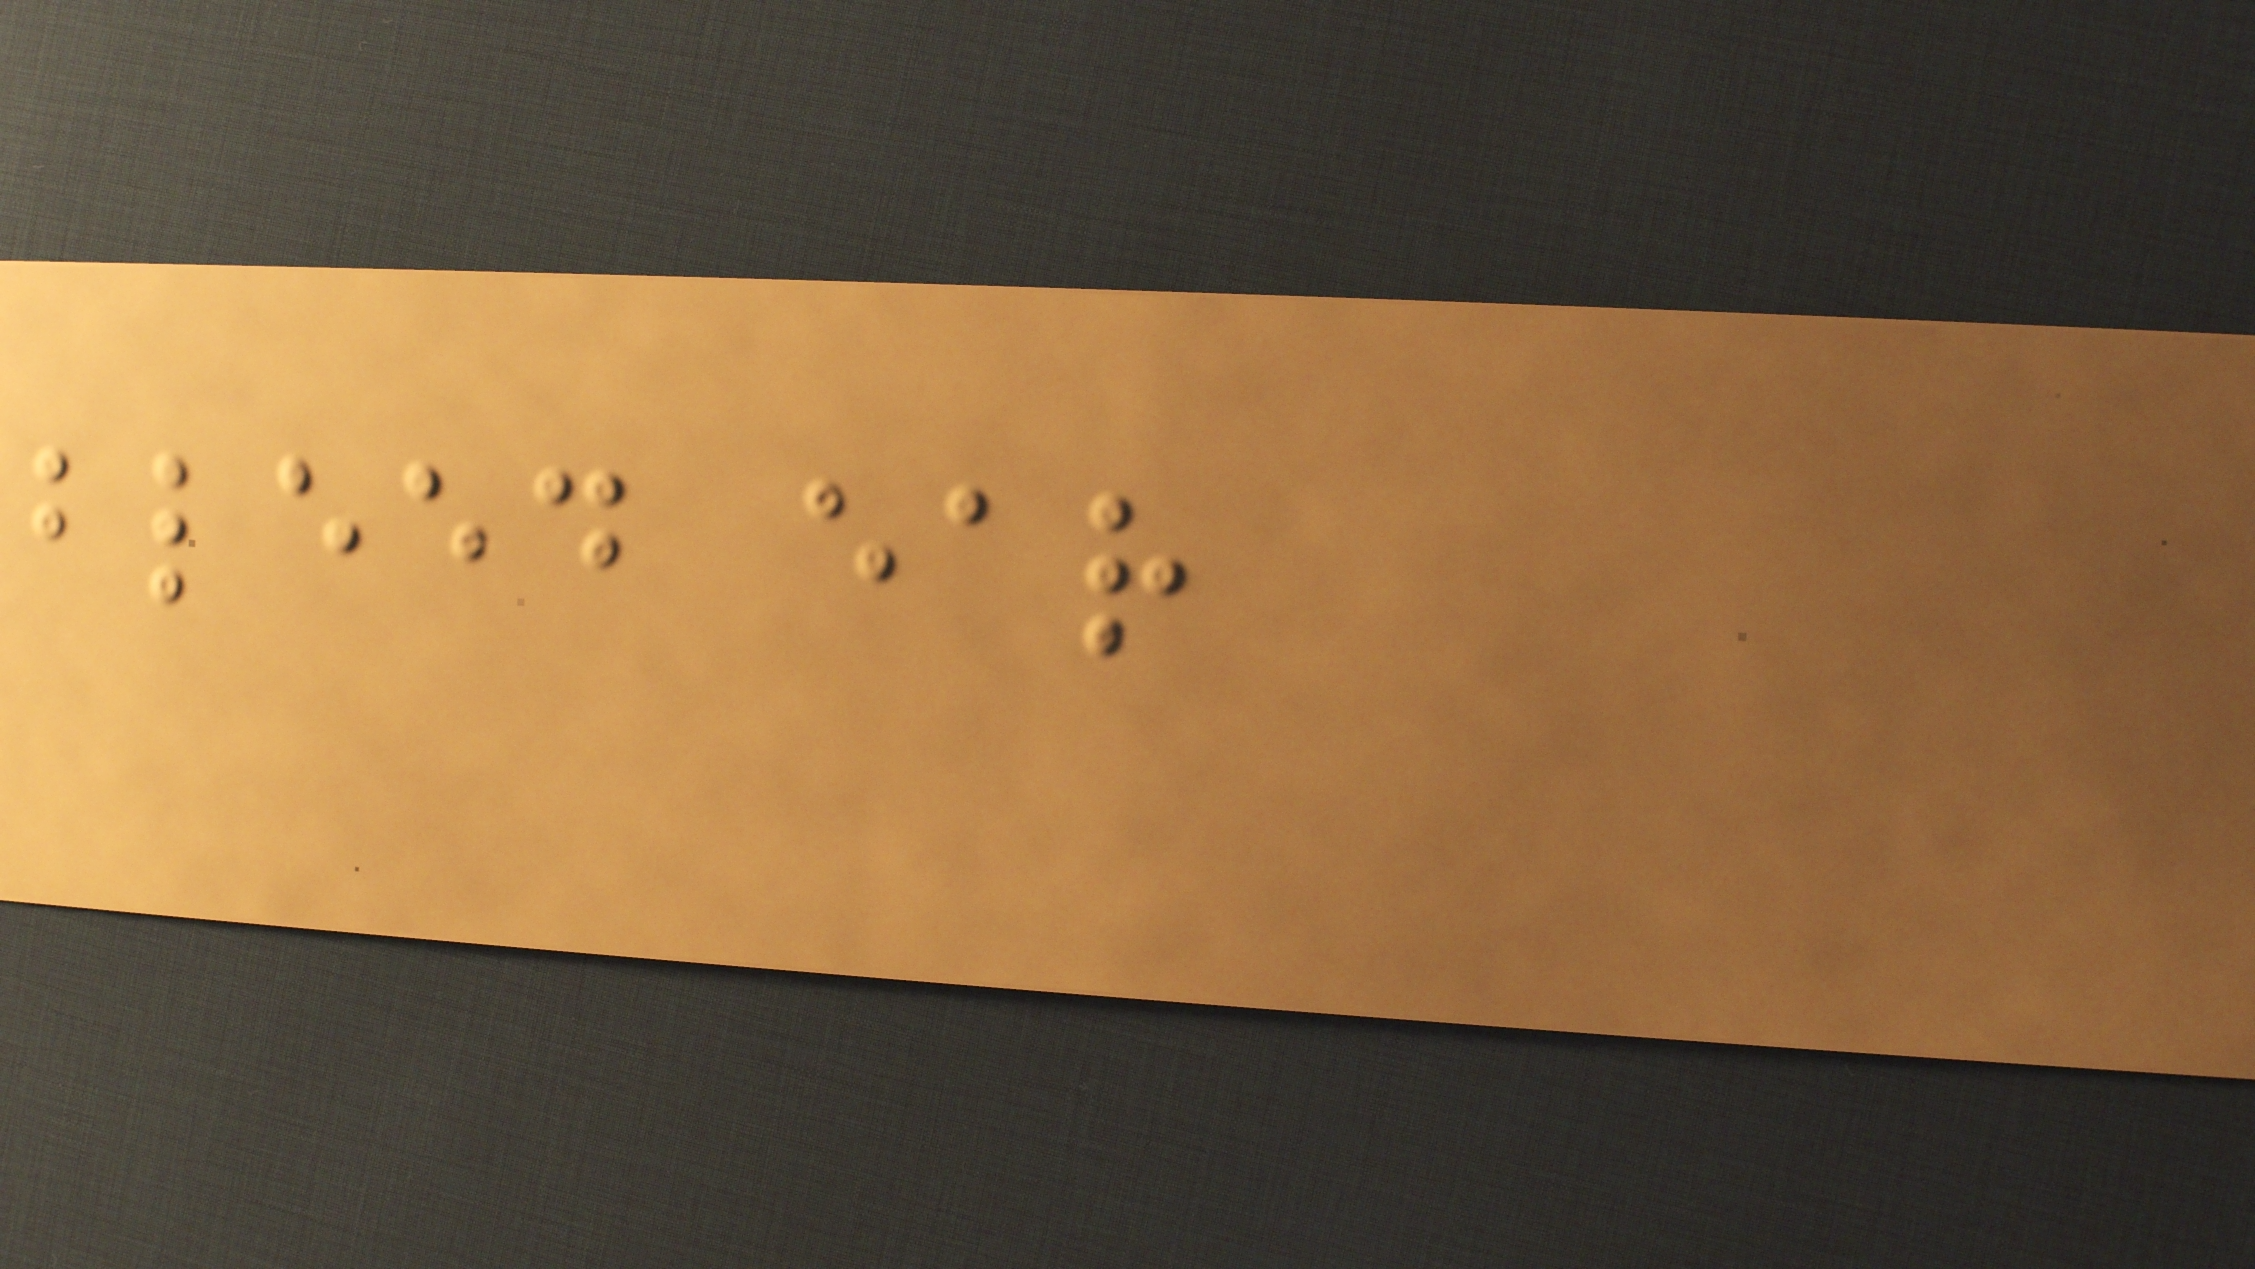bleed ear
